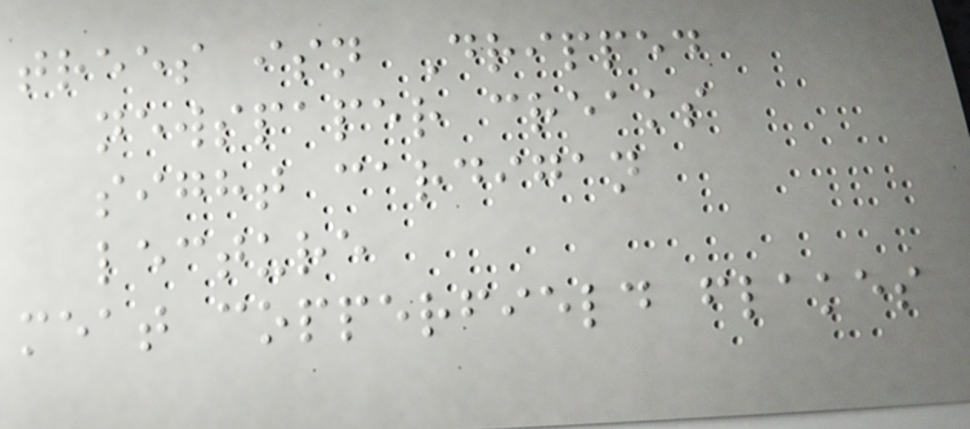trees isn Dripped
newspaper creaks
sight cardigan
lecture
meat copperfield flakes
